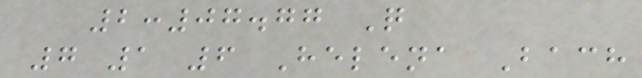2:07.77 Q
7 1 6 Helena Bach
